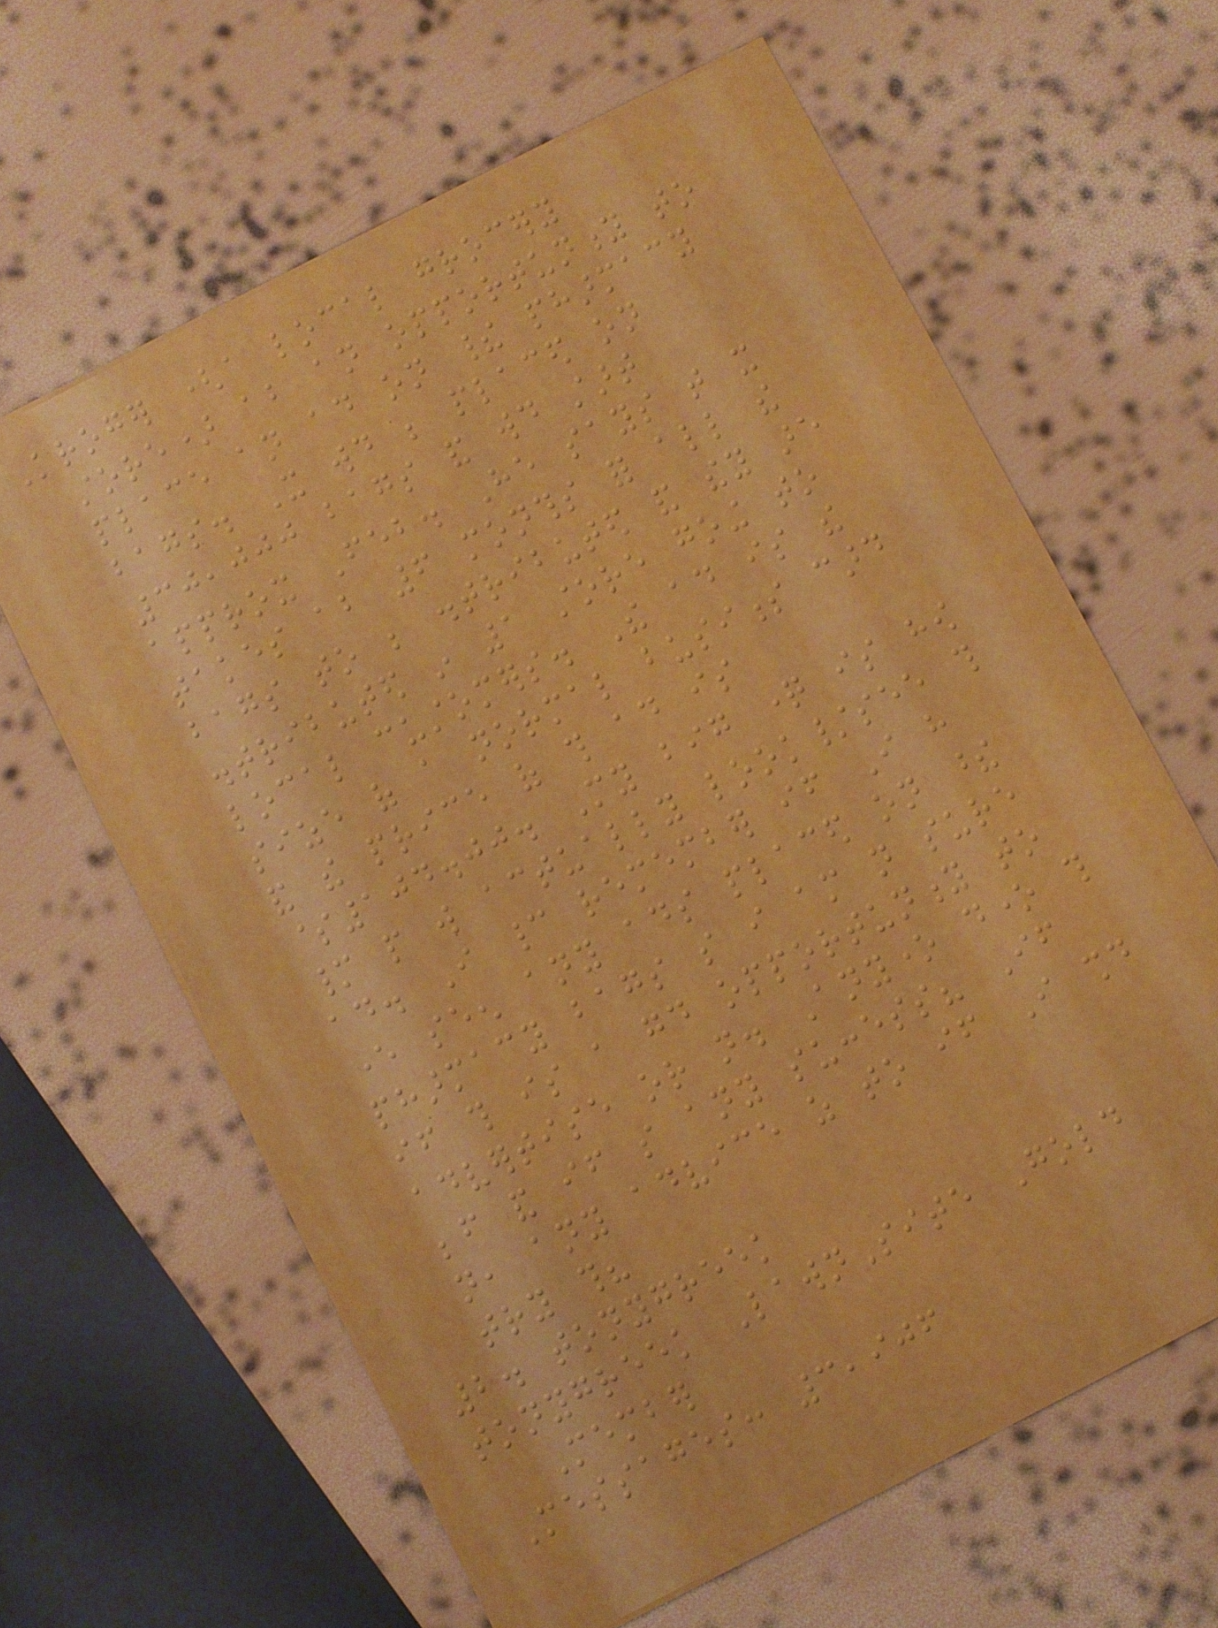Kroger (a local grocery
store) about an opportunity to
place an ad on their pharmacy
bags. It would be placed on
30,000 bags and would start
approx Feb. He says that it
takes about 6 months for all the
bags to be distributed and they are
distributed in 1 store going to
local customers. The ad is the
size of a normal business card
and the price of this ad is
$104.00. My big question is how
many people will actually look/see this
ad. I cannot remember if I have
ever seen any ads placed on these
pharmacy bags so i am not sure
if this is a good opportunity to
advertise or not. Anyone done this
before and if so any success? If
not, any advice as to if I should
try this?
2. tonygreek
tonygreek LawnSite Gold
Member
Messages: 3,906
